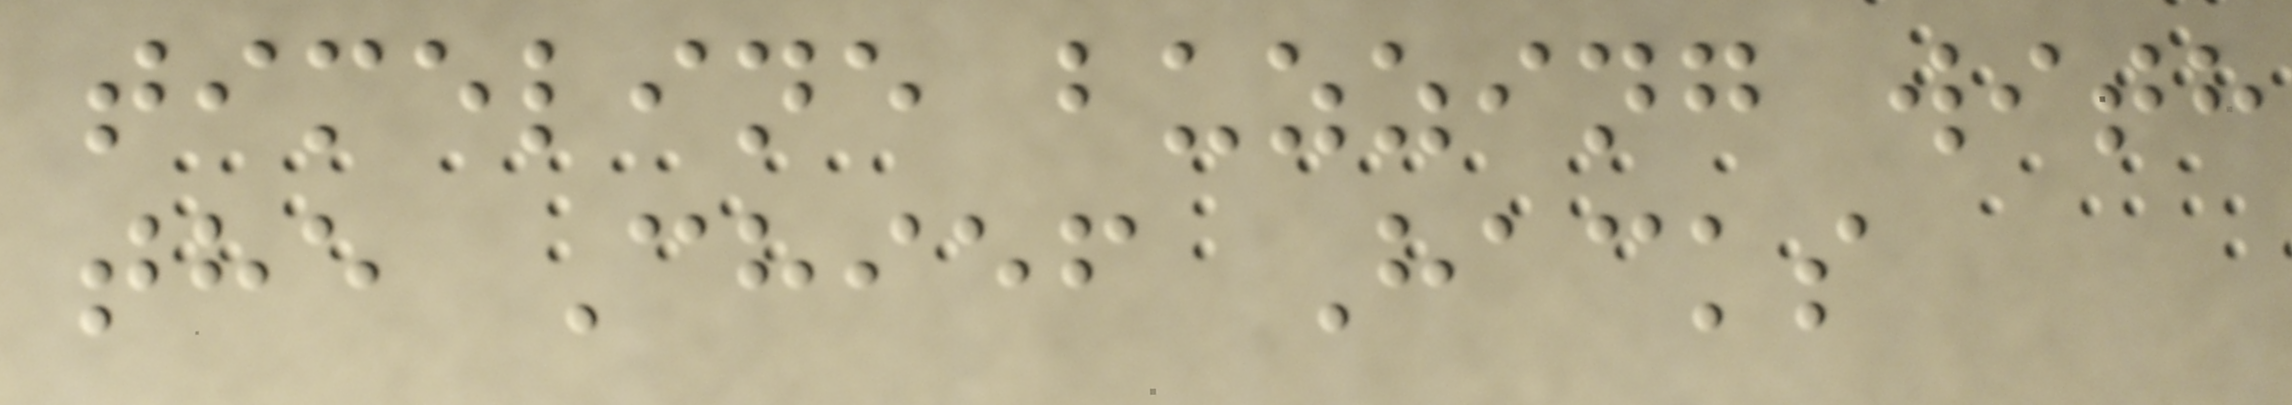timeline buzzing with
the Chief Hacks
